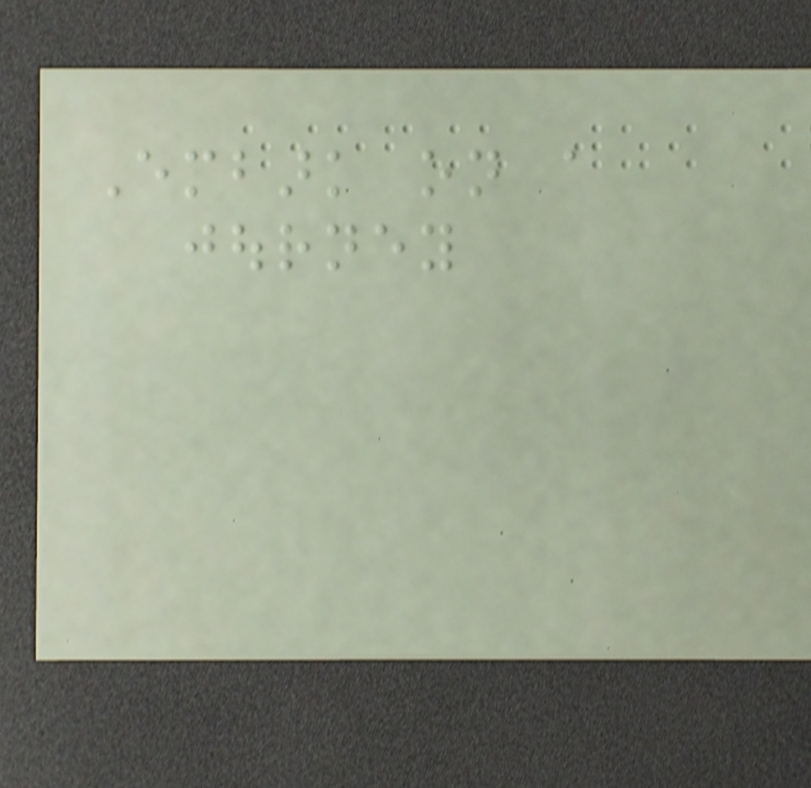Embark on a
journey
